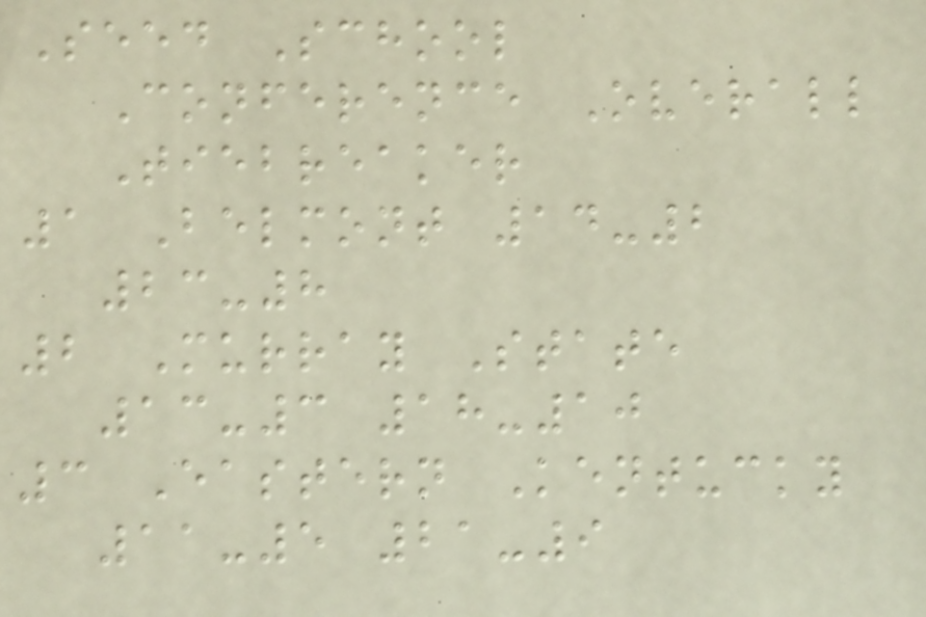Seed School
Conference Overall
Tiebreaker
1 Belmont 14-2
23-8
2 Murray State
13-3 18-10
3 Eastern Kentucky
11-5 21-9
